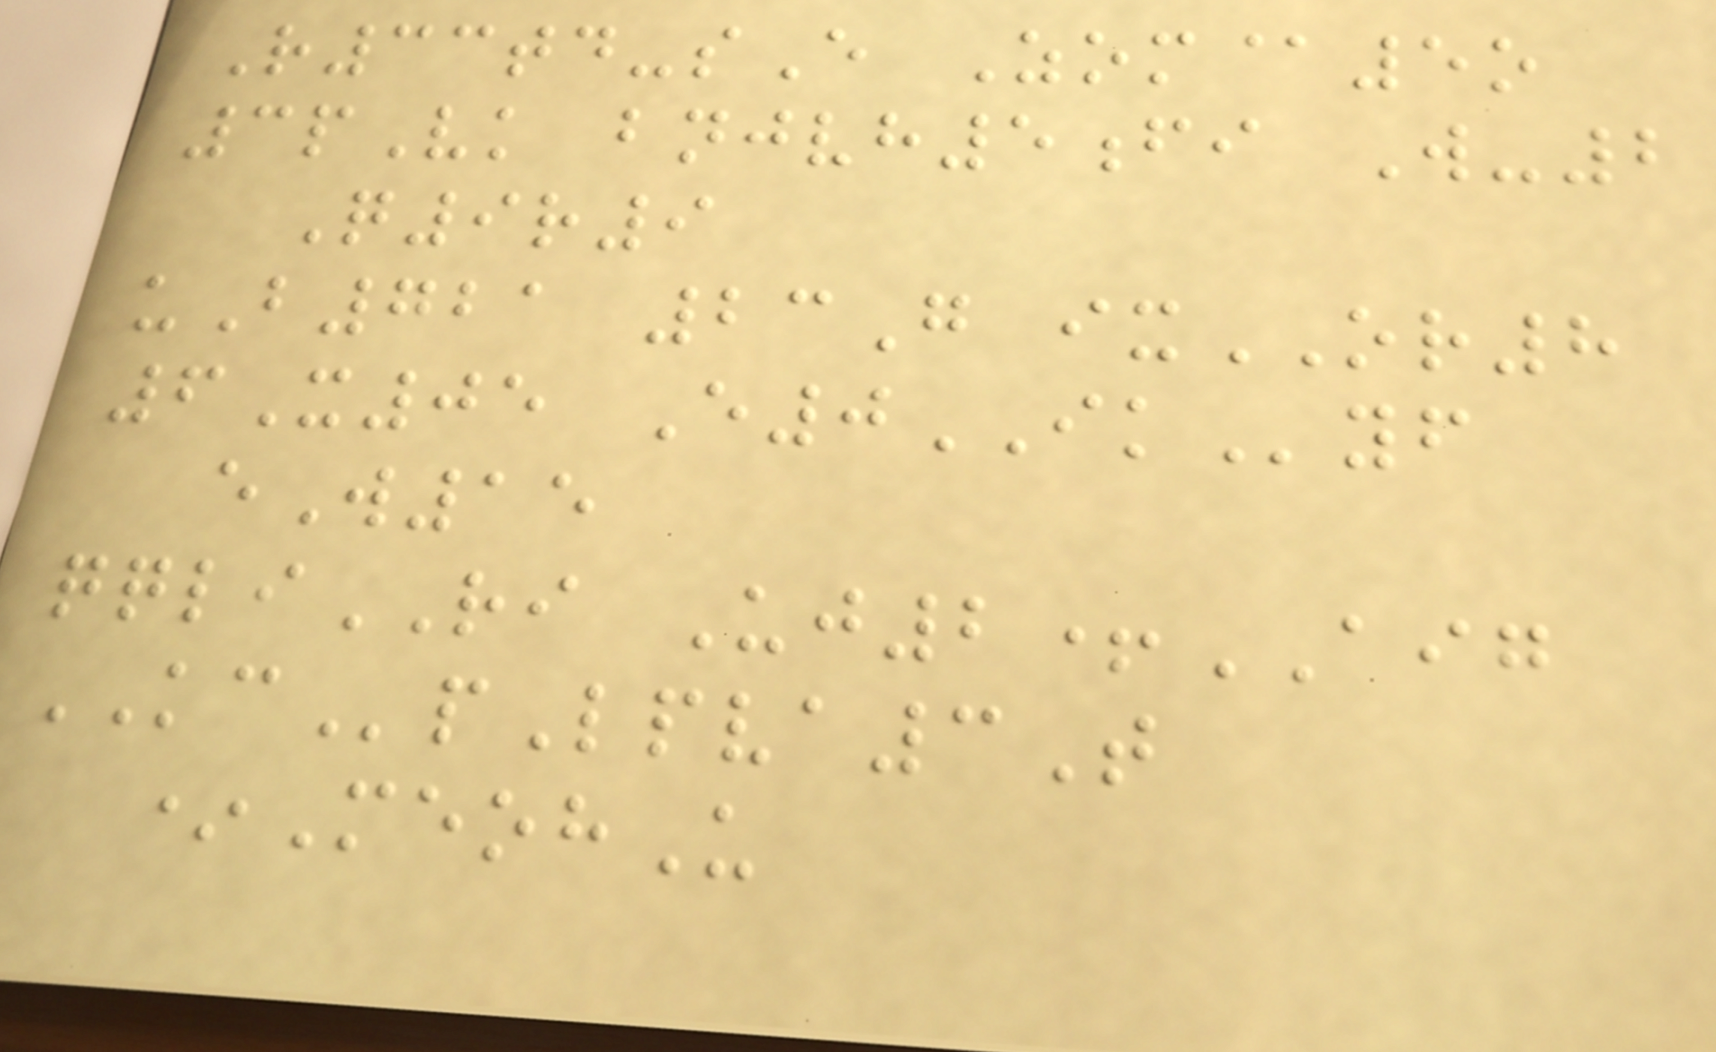R33td-sE Zom@5o
3pVk bnjvh5fi W-2
Q9r9
uB721 23G ixOR8
6X05 E0IKyf
eW15
qqliRI Uj2+AIG
KCpLpva3T
*MeohU
